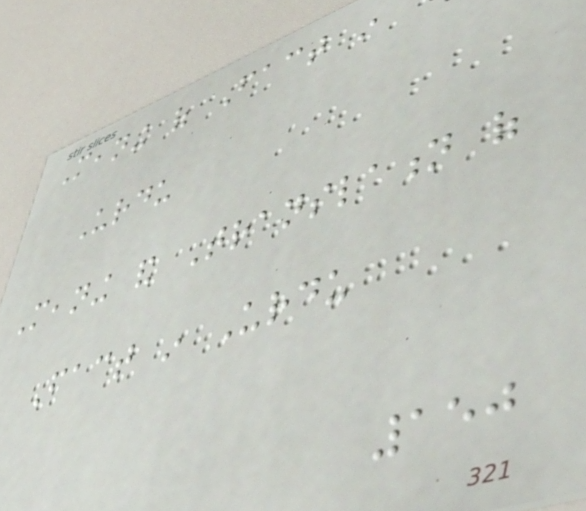Meaning of Fact in
Urdu
Meaning and Translation of
Fact in Urdu
150
